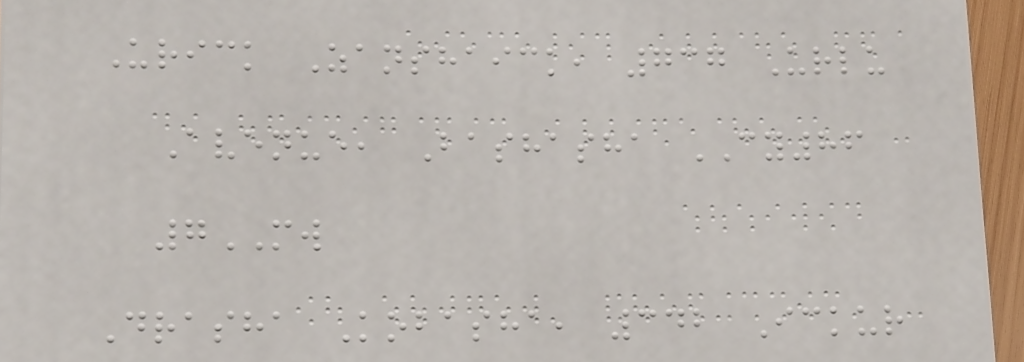Urick Zanshaick, 737 Urlu
Avenue, Bashasha CY86
7MW
Drasha Kobasha, 342 Ickur
